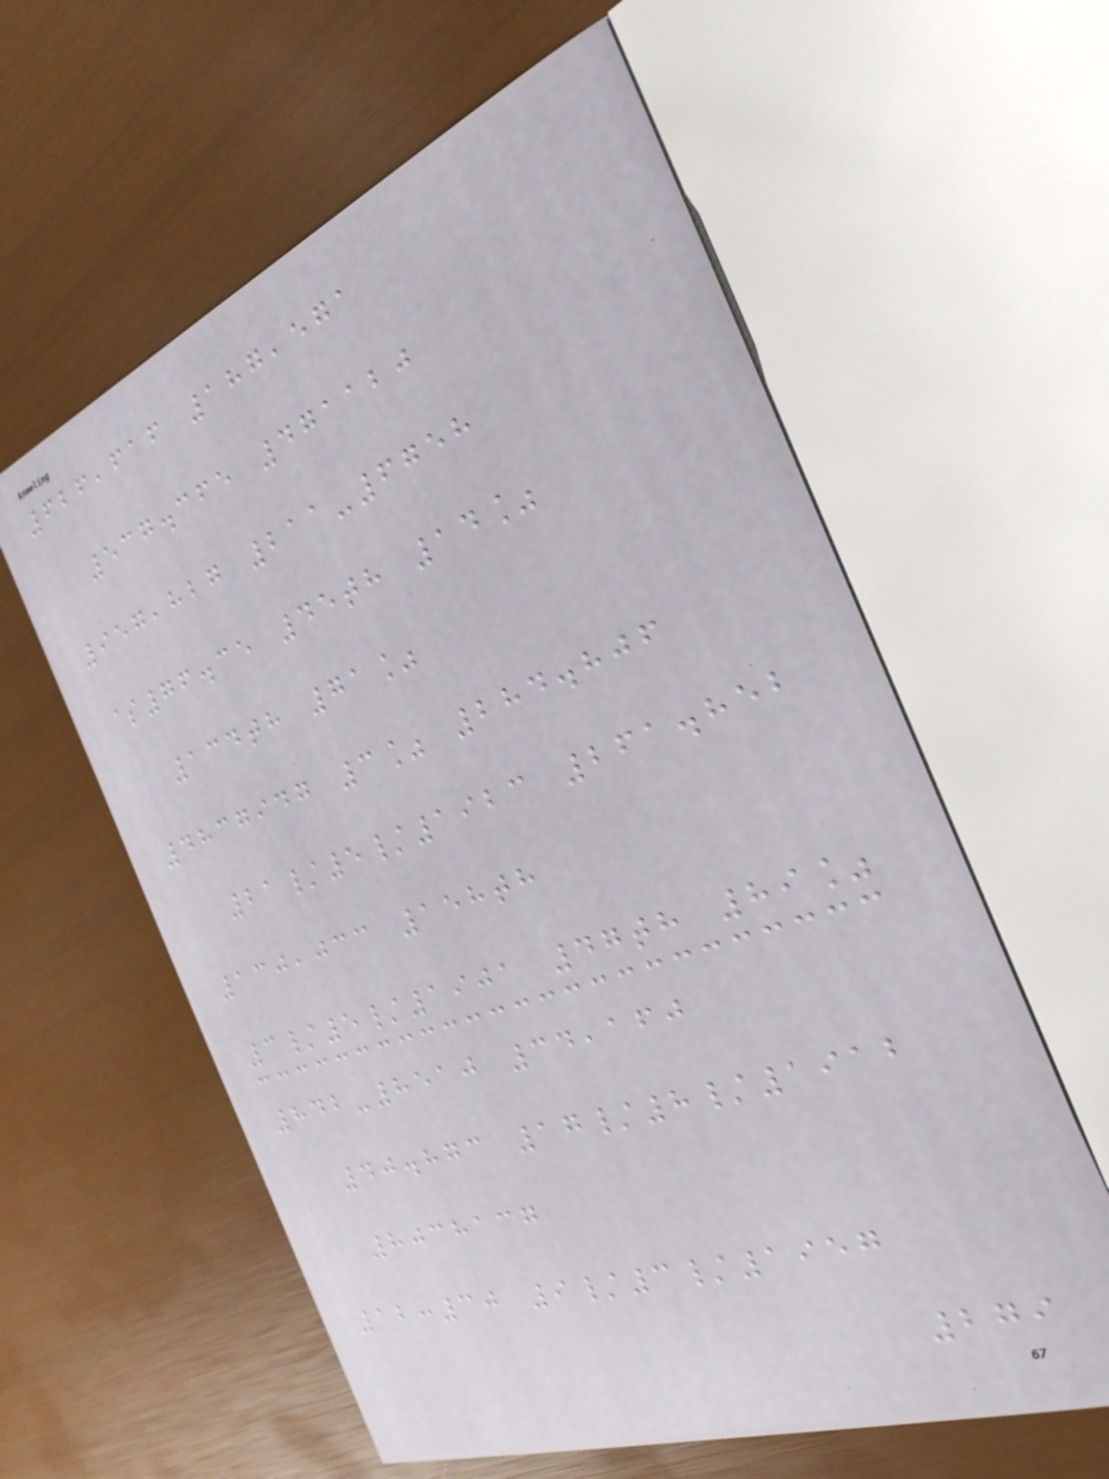626,616 187,571
537.365 471120
957,827 211-6758
$76.35 45th 14%
134th 71%
4837947 3% 284.806
21/5/1923 261.852
130,033 158th
3/5/1901 47th 89%
842-8510 34,160
40.873 17/8/1912
8038137
12:30 9/3/1957
279
